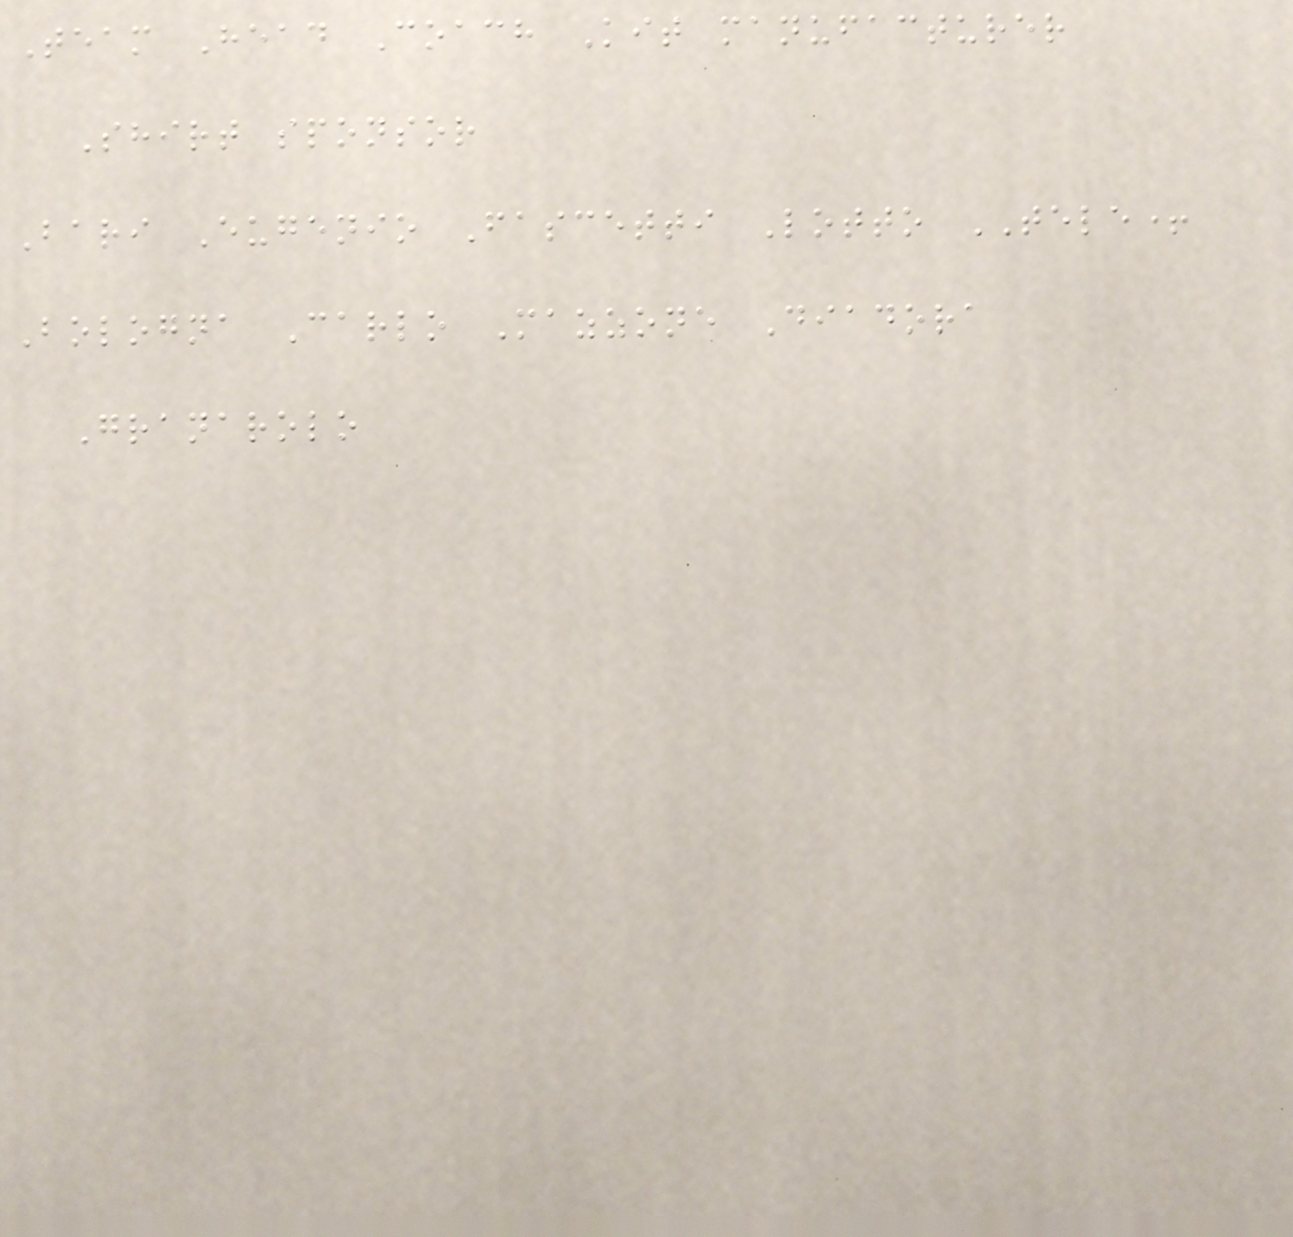Team Head Coach Kit manufacturer
Shirt sponsor
Bari Eugenio Fascetti Lotto TELE+
Bologna Carlo Mazzone Diadora
Granarolo
